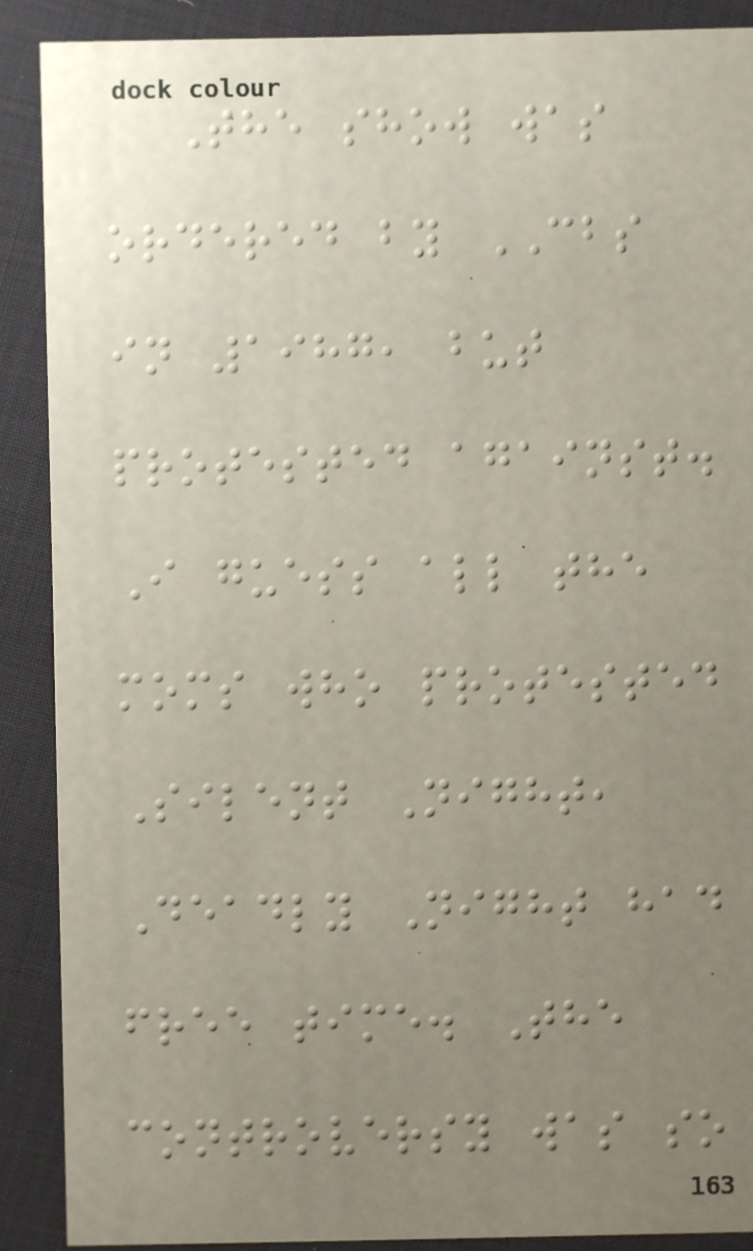The show was
ordered by CBS
in 1987, but
protested against.
I guess all the
moms who protested
Silent Night,
Deadly Night had
free time. The
controversy was so
